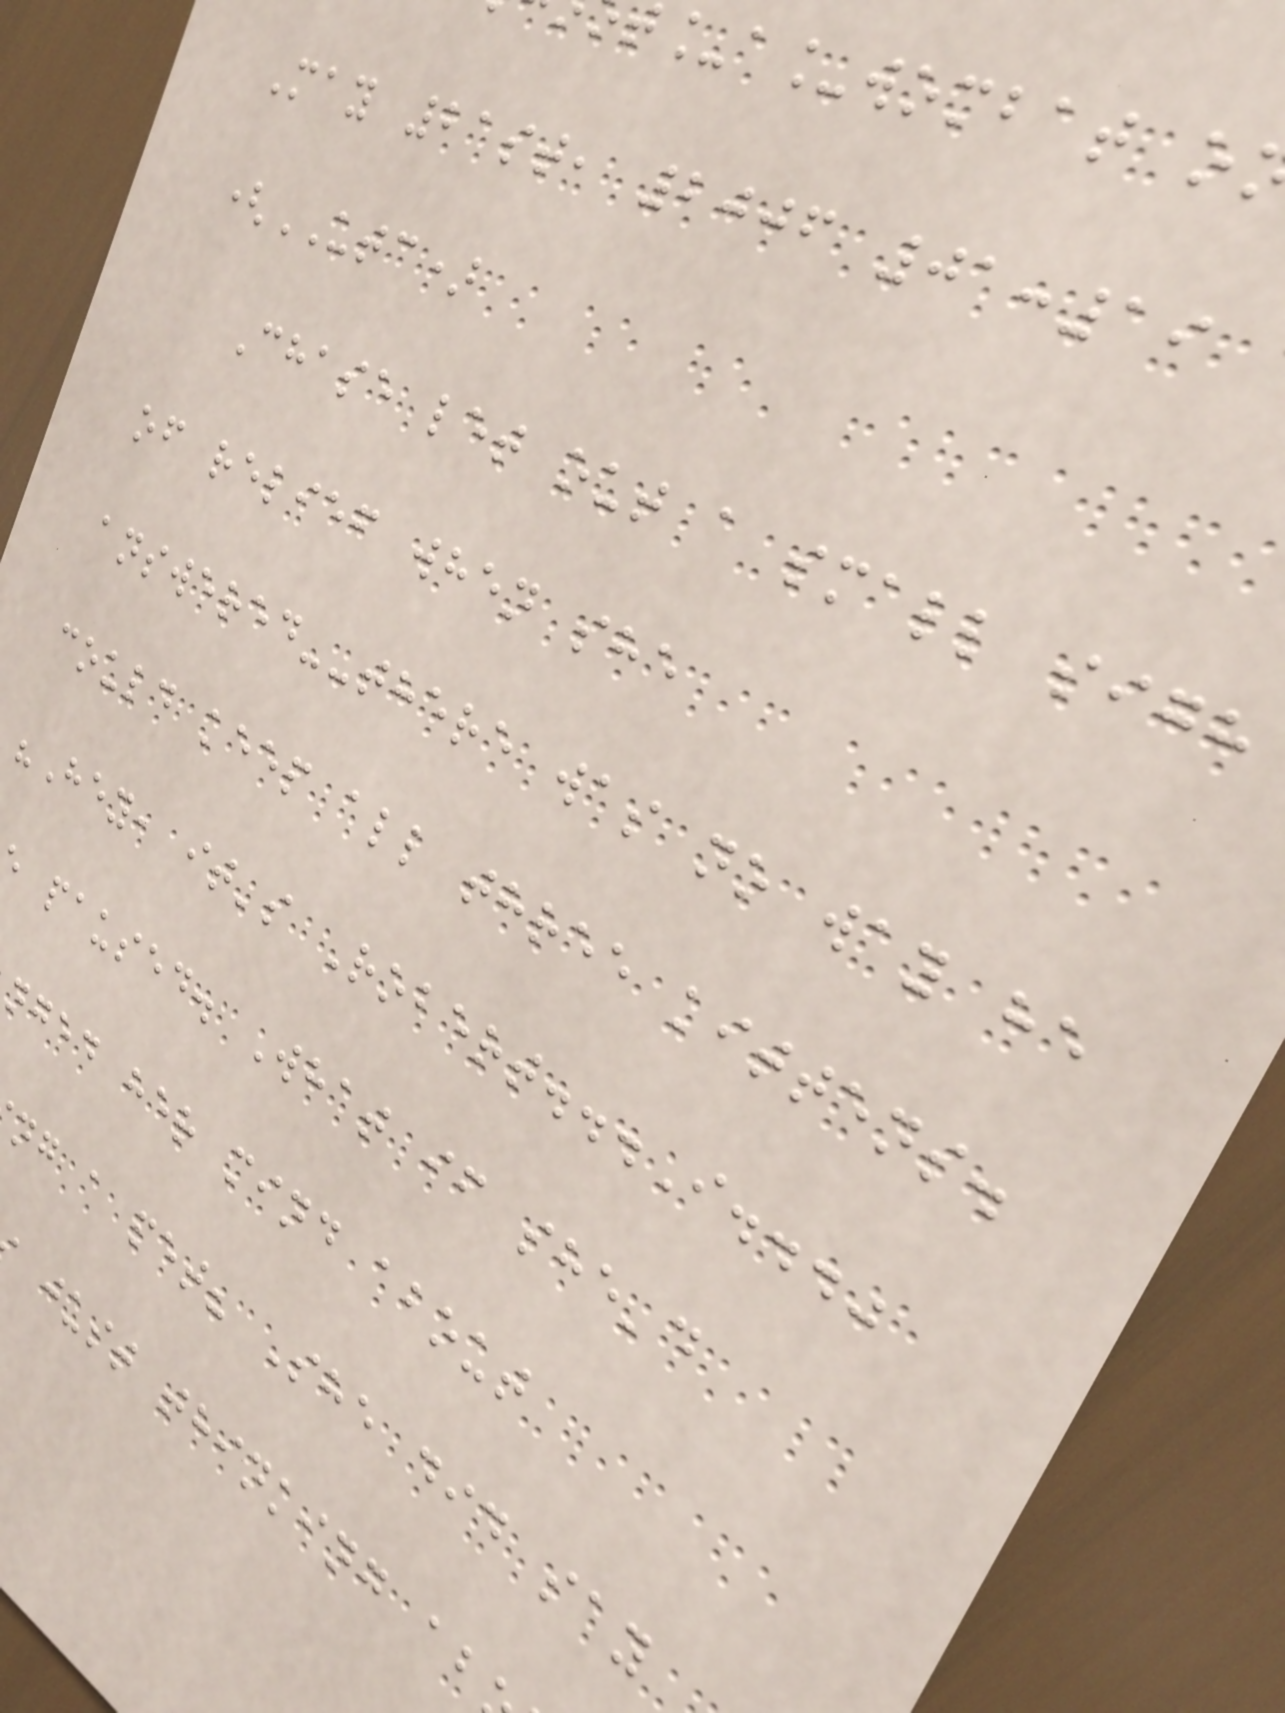_a_wombat o
May 21st, 2006 01:19
(UTC)
Chase let out a small sigh
of relief when she
answered--there was no way he
could keep all three kittens.
"Hey, it's Robert...I..."
paused. What if she'd
nged her mind about
ng a pet? She did say
just thinking ab
